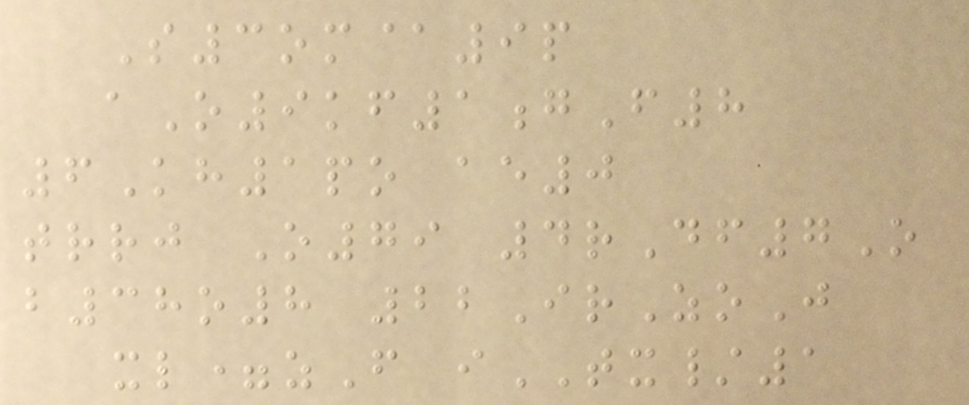S3om@9p
aO9kf1gF8
6Kh1po ae0
trrj O79 4rDf7O
b38o8 22IrZoJ
xl=zF iTX/1
